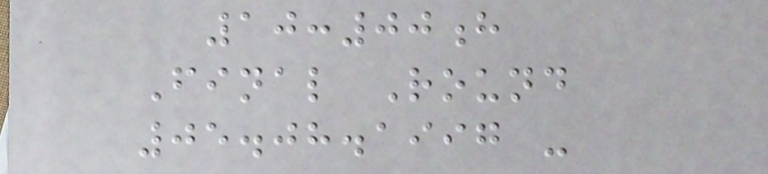10:00h
Final Round
05.08.1997 -
